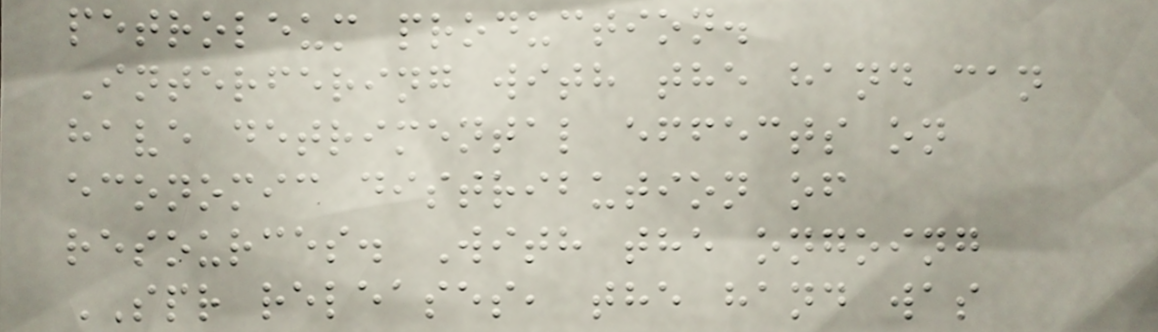petroleum production.
Interfering with the hand can
have detrimental effects on
economic distribution of
resources. With the ongoing
SPR releases, the hand was
